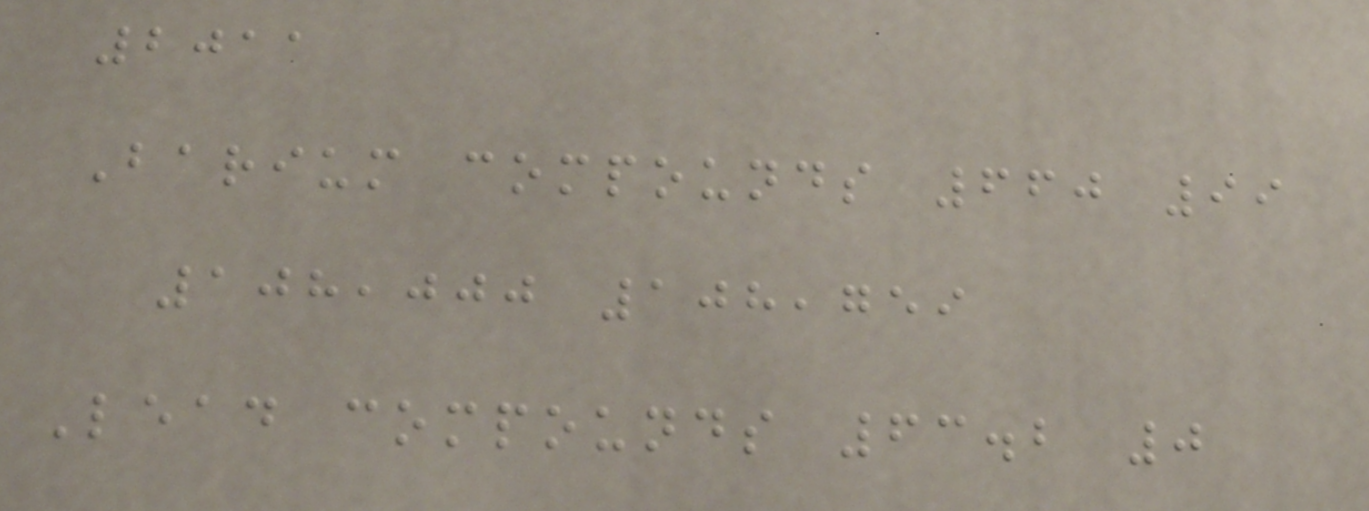2011
Barium compounds 660 99
108,000 108,759
Lead compounds 63.2 0
